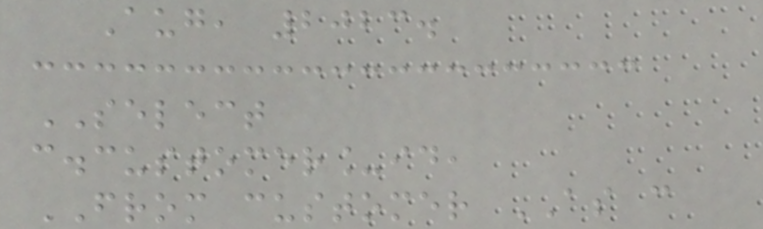Aug, 2023.
SELECT
c.customer_id,
FROM customer AS c
